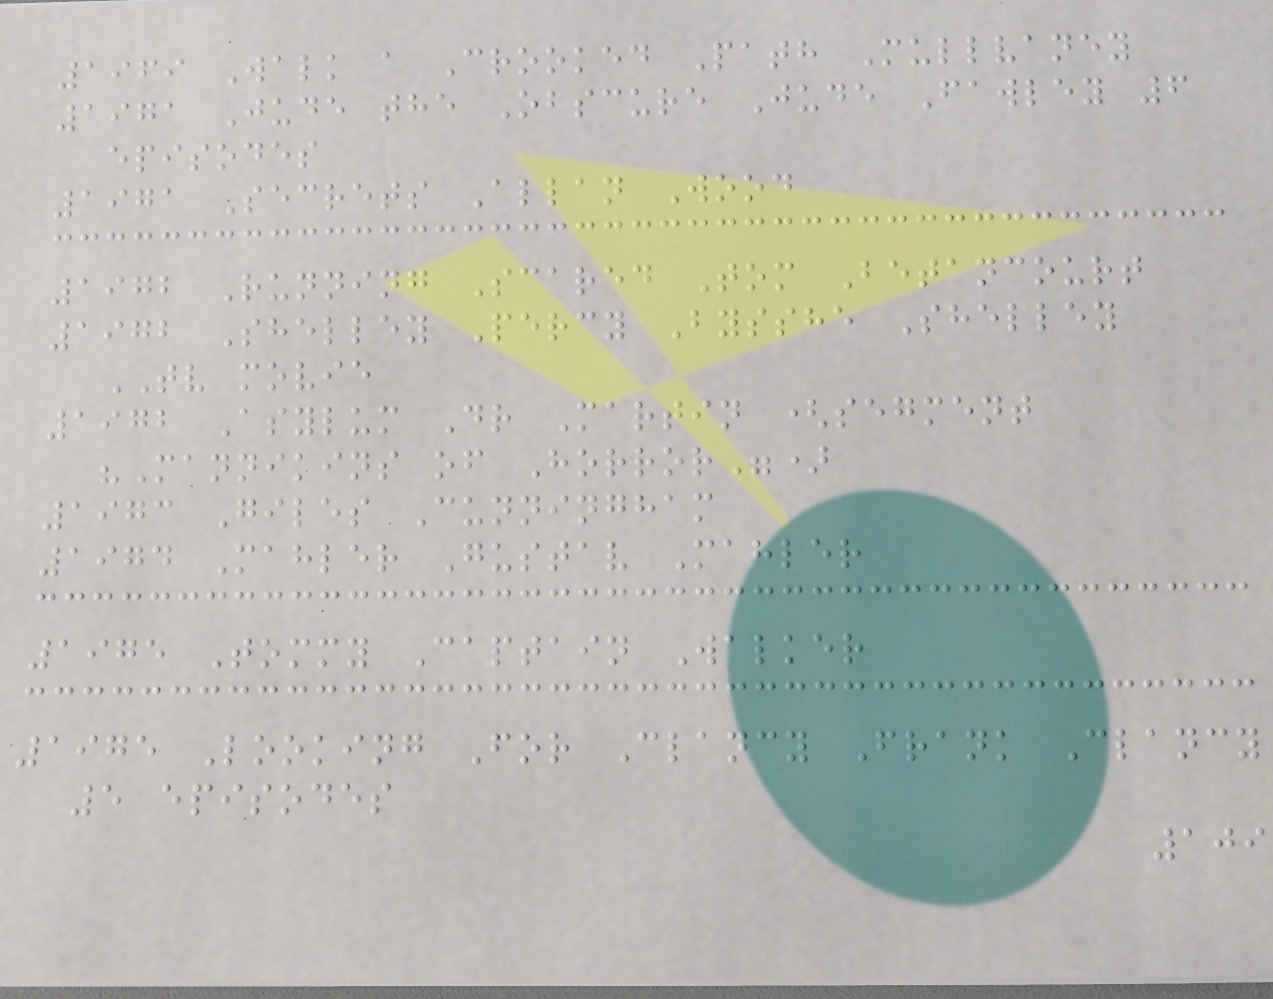1969 Walk a Crooked Path Mullvaney
1971 Jude the Obscure Jude Fawley 6
episodes
1971 Secrets Allan Wood
1972 Running Scared Tom Betancourt
1972 Shelley Percy Bysshe Shelley
TV movie
1972 Asylum Dr Martin (segment
"Mannikins of Horror")
1973 Giles Cunningham
1974 Mahler Gustav Mahler
1975 Tommy Captain Walker
1975 Looking For Clancy Frank Clancy
5 episodes
109
